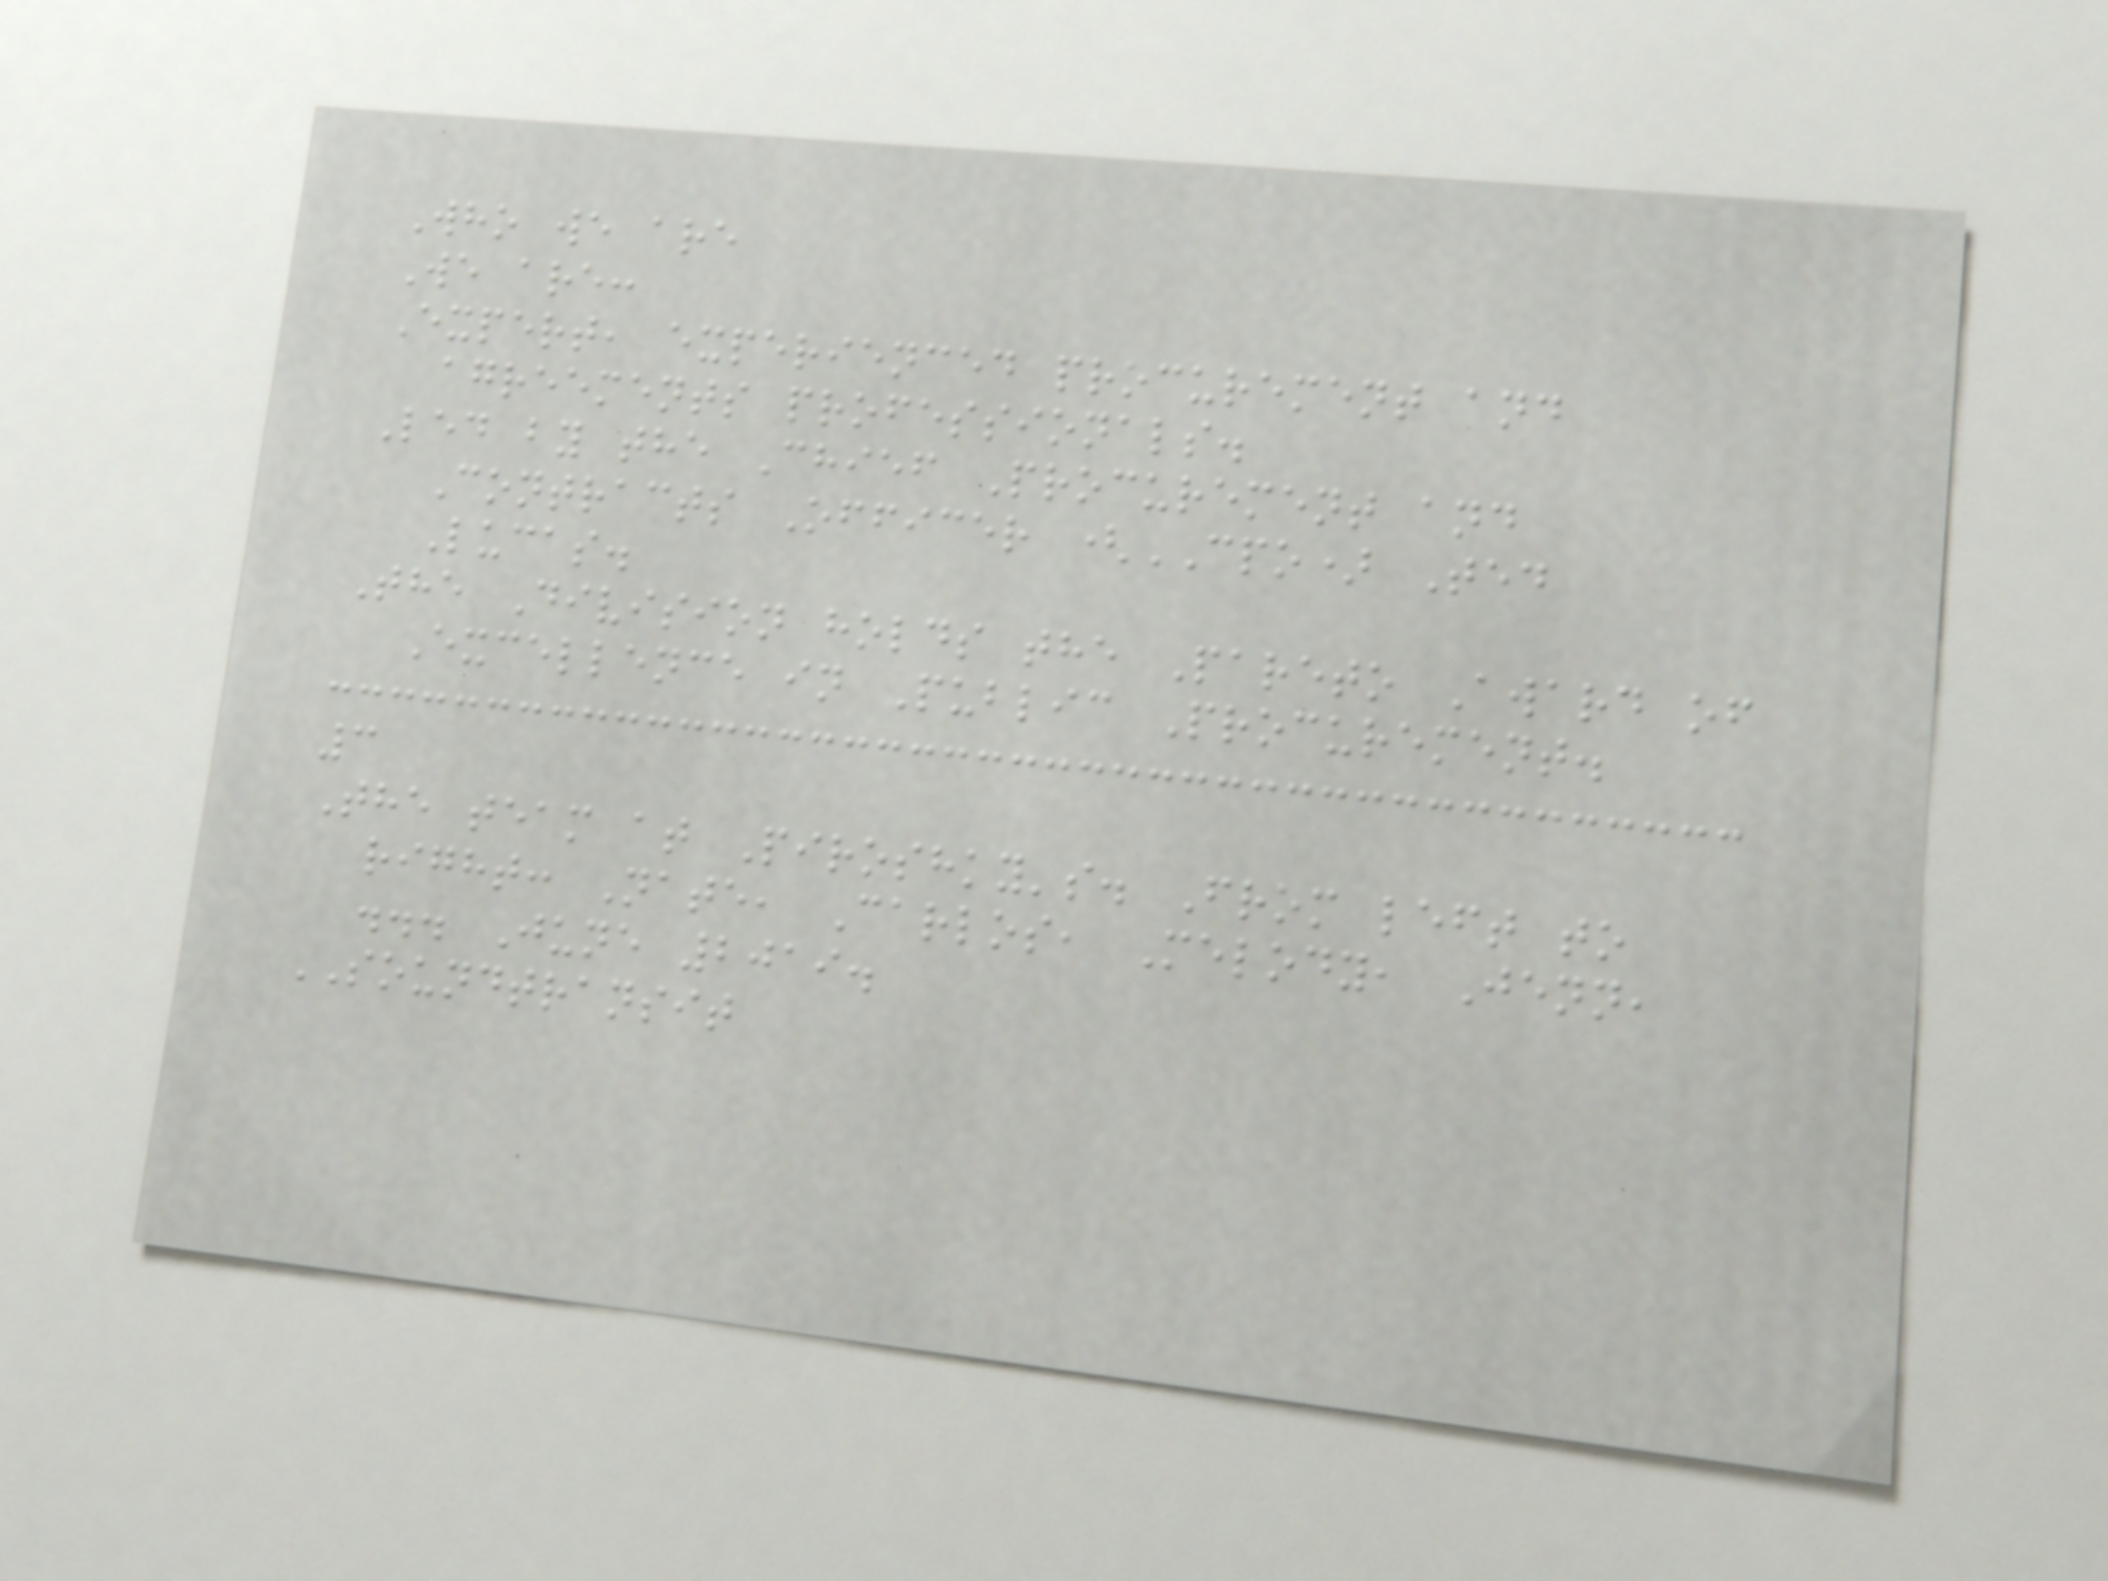Who we are
We are:
Expert, experienced procurement and
agreements professionals.
Led by the Chief Procurement and
Contracts Officer (CPO) Ted
Lucas.
The Division holds the Pareto Award of
Excellence in Public Procurement.
3
The team at Piroshky's. From left to
right: Nate, Carlos, Melody, Jenn,
... June 2019.
SOUNDTRANSIT
